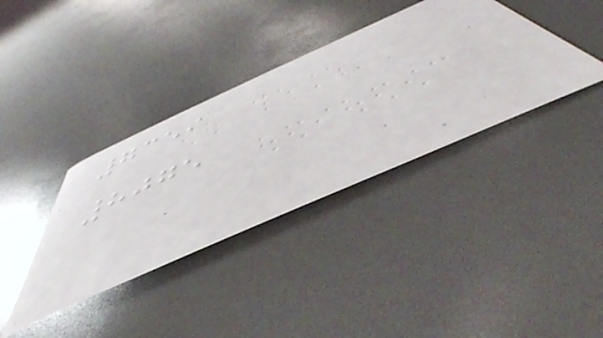7359
8075
